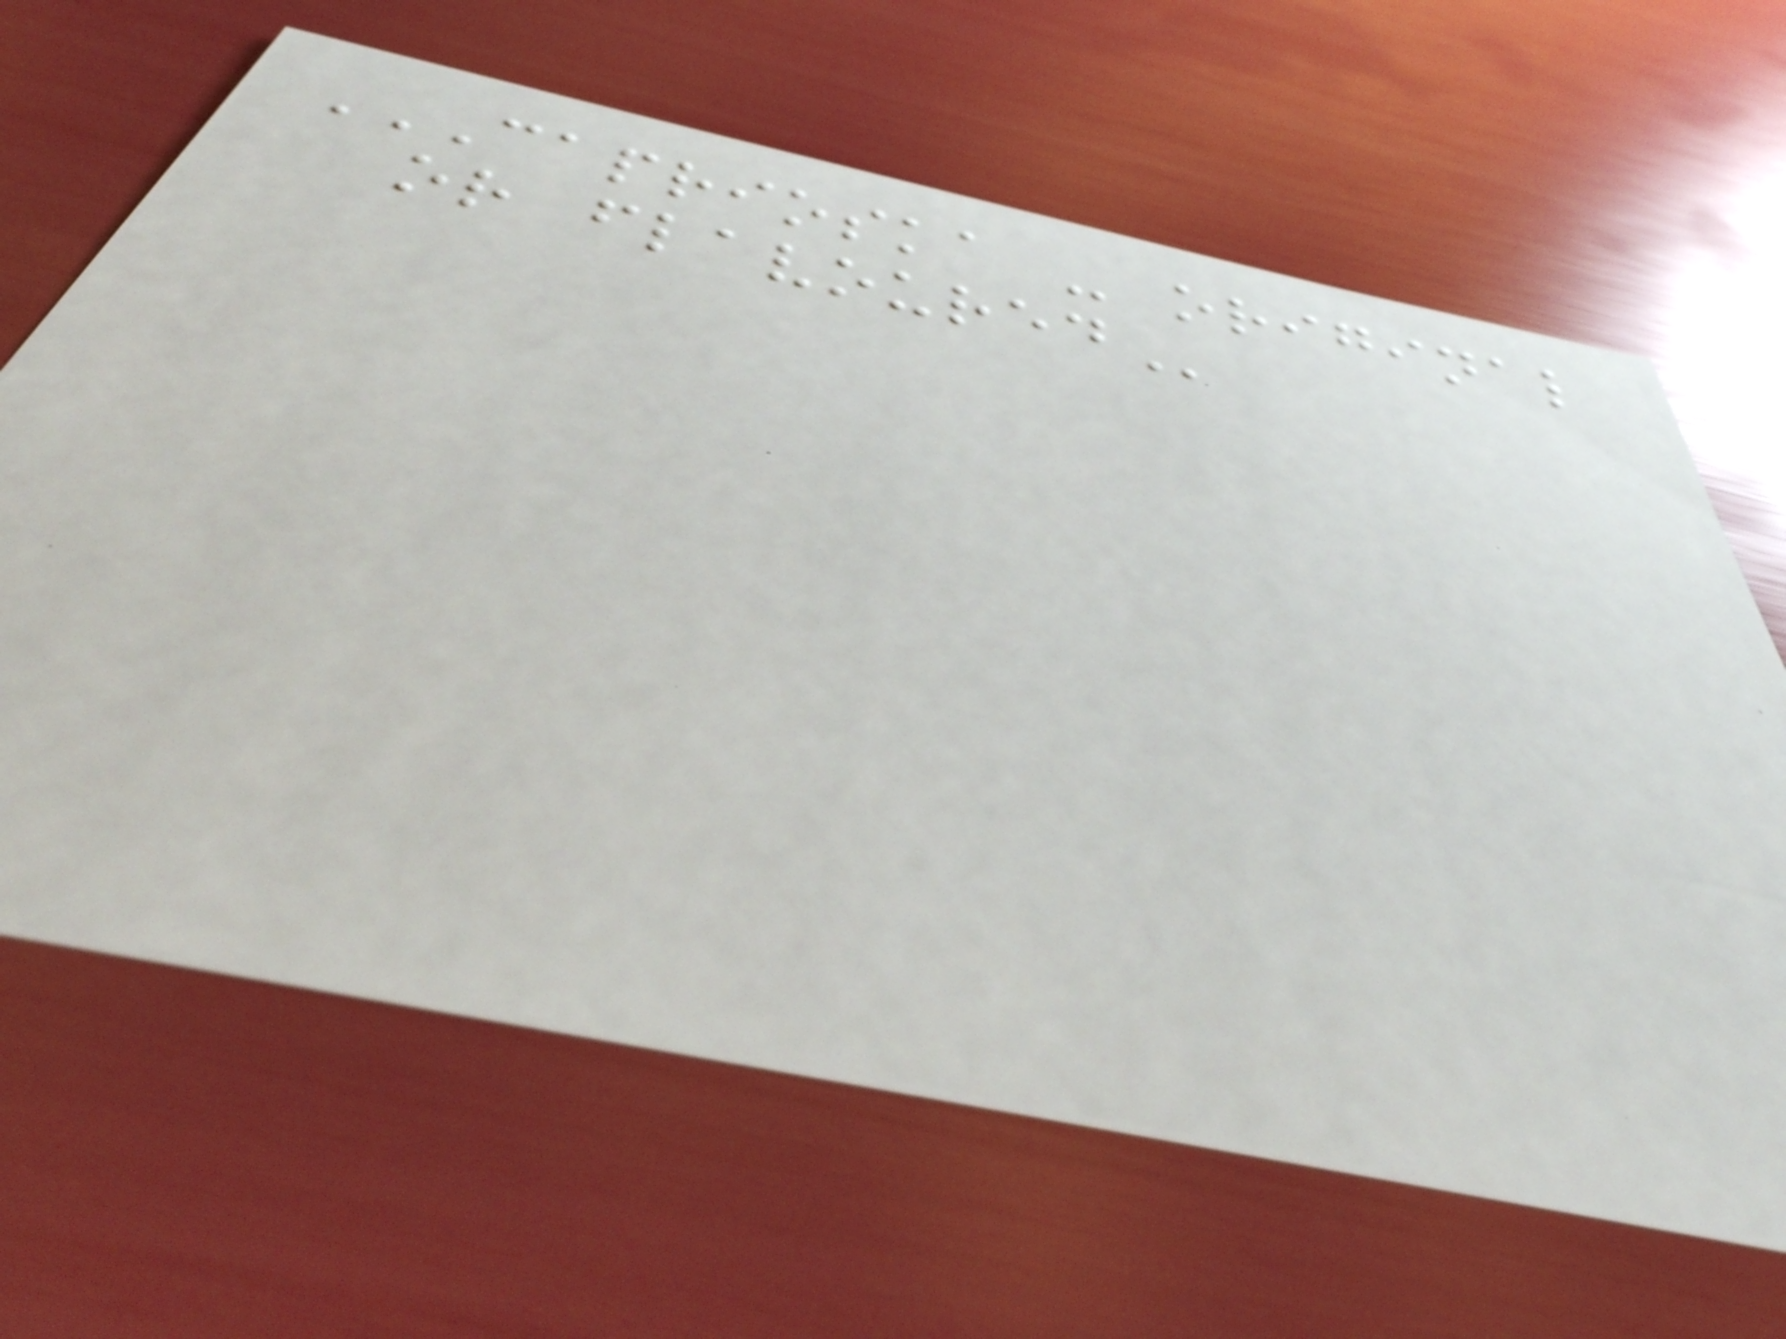CAPRIOSKA - ORIGINAL
OR FLAVOURED
